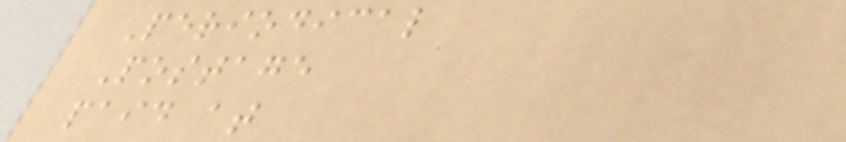Periodical
Postage
paid at
